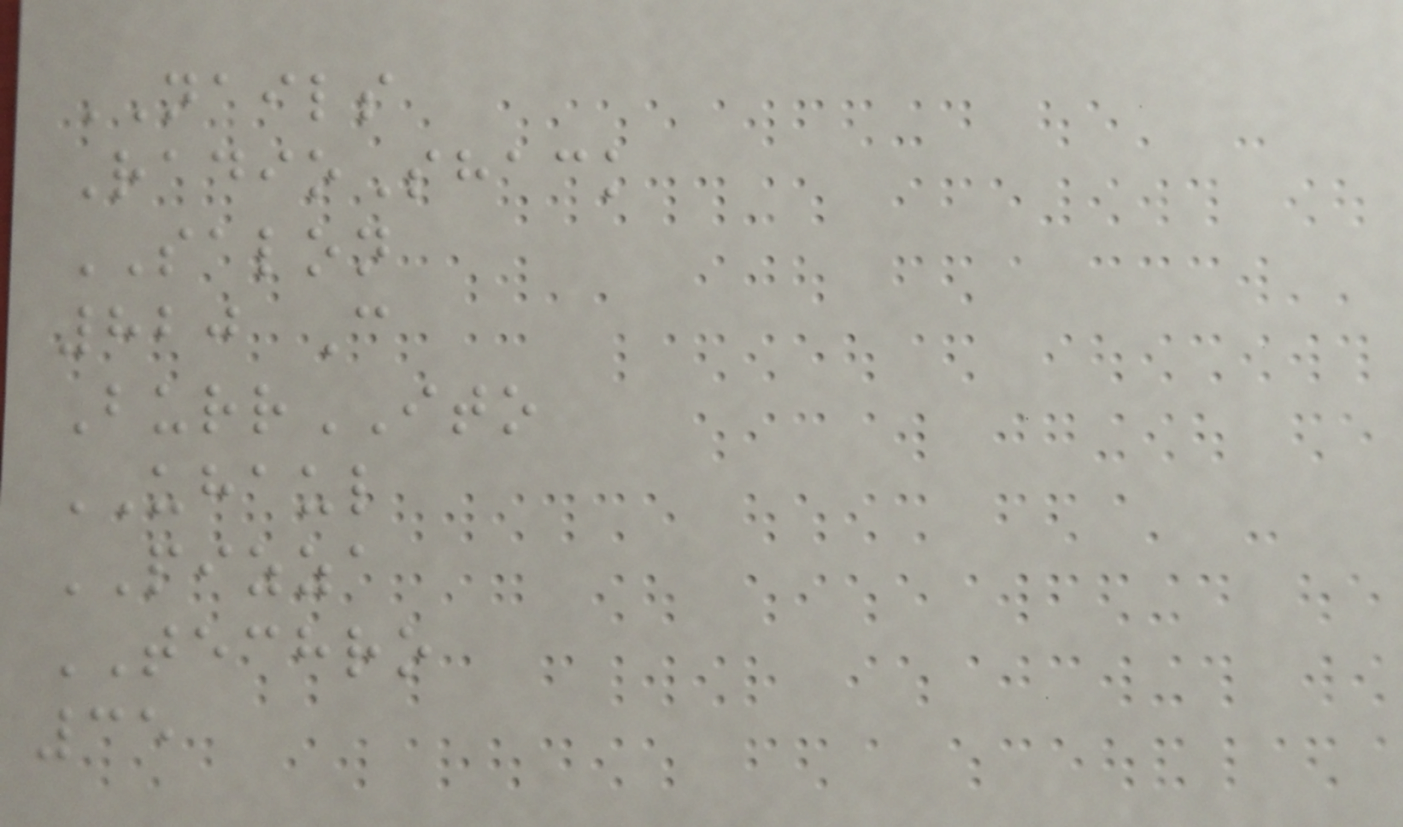NAILS
RadioShack
SALON
820 C
BurrITO
UHAUL
PIZZA
TECHRO
35
